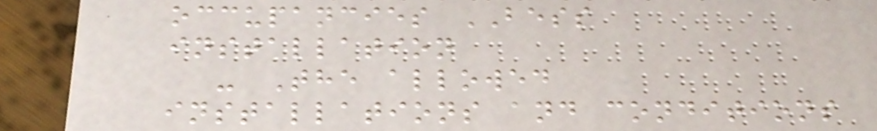occupancies BESS
installation
- The allowed
installations and conditions
